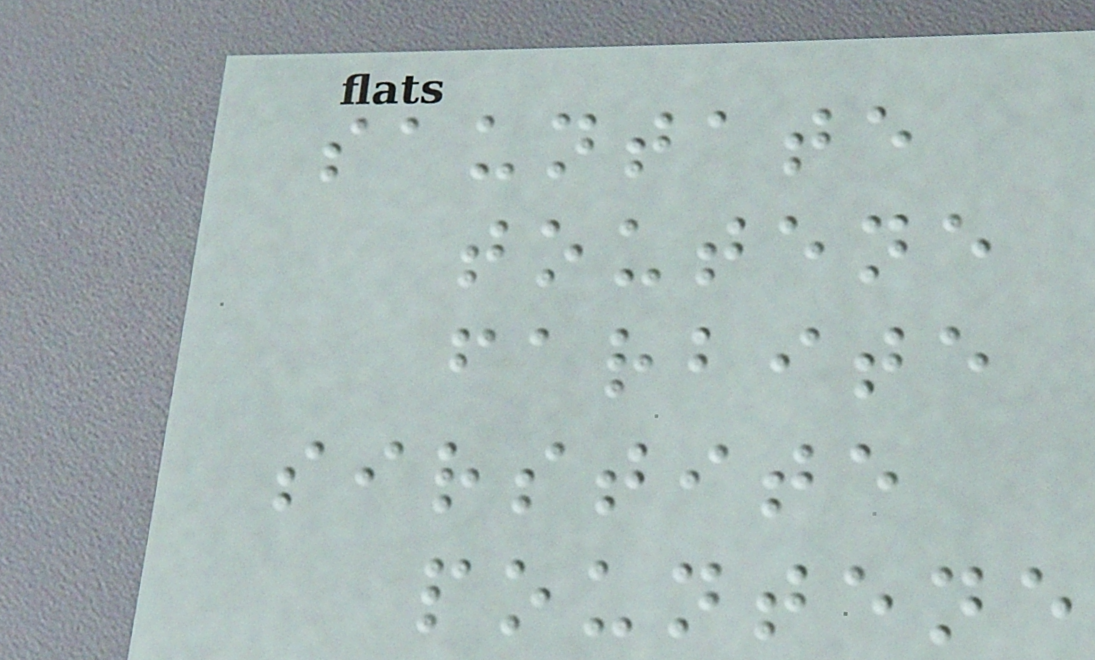sauntate
toutene
farbite
sirstite
pountene
